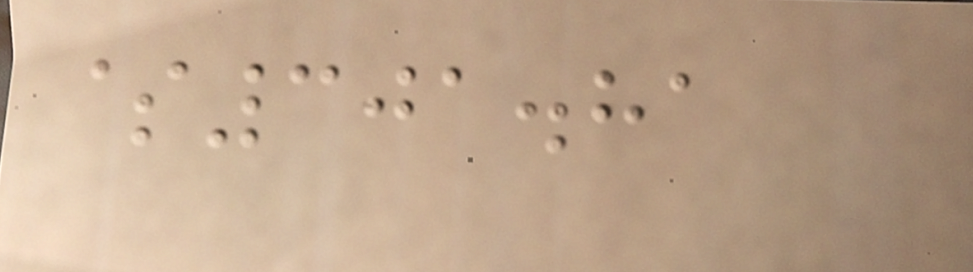$301.81
